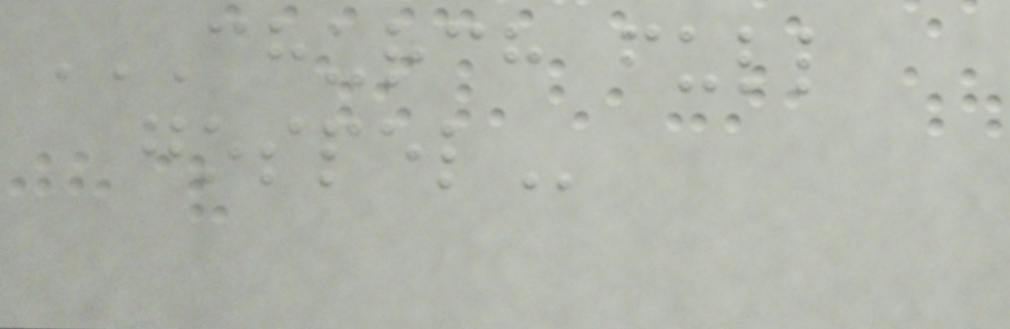CHURCH FULL
GOSPEL
